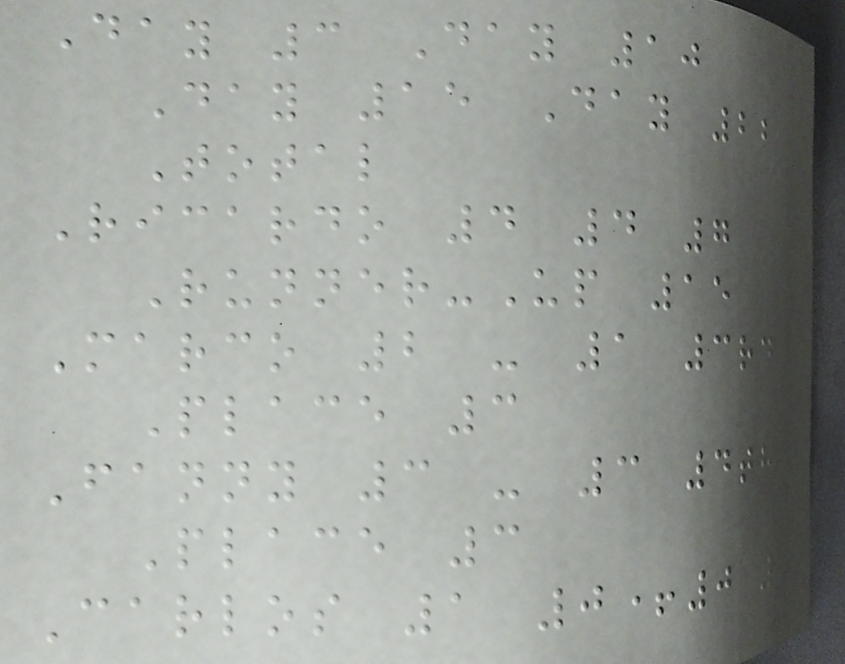Day 3 Day 10
Day 15 Day 22
Total
Ricardo 4 4 7
Runner-Up 15
Marco 2 - 1 3rd
Place 3
Fanny 3 - 3 4th
Place 3
Carlos 1 0+0 0
